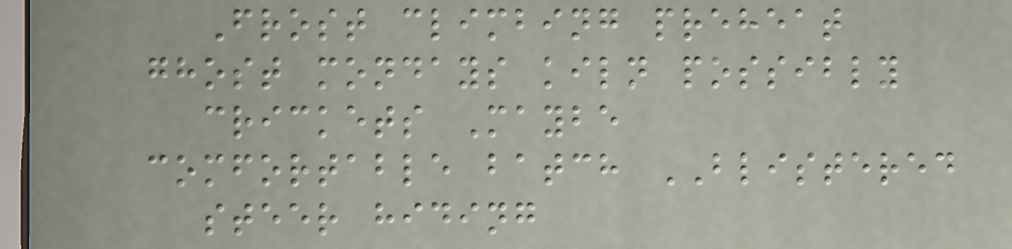Frost climbing preheat
ghost mondays kiln possibly
crickets Maybe
comfortable batch BLISTERED
steer hiding
